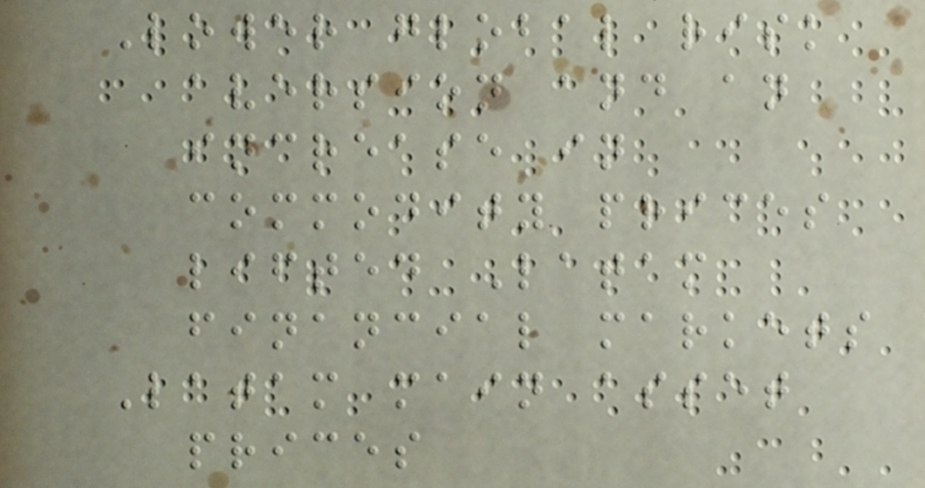Lower global risk
aversion and an
increase in
commodity prices
lifted Latam
financial markets
Latam main asset
prices
